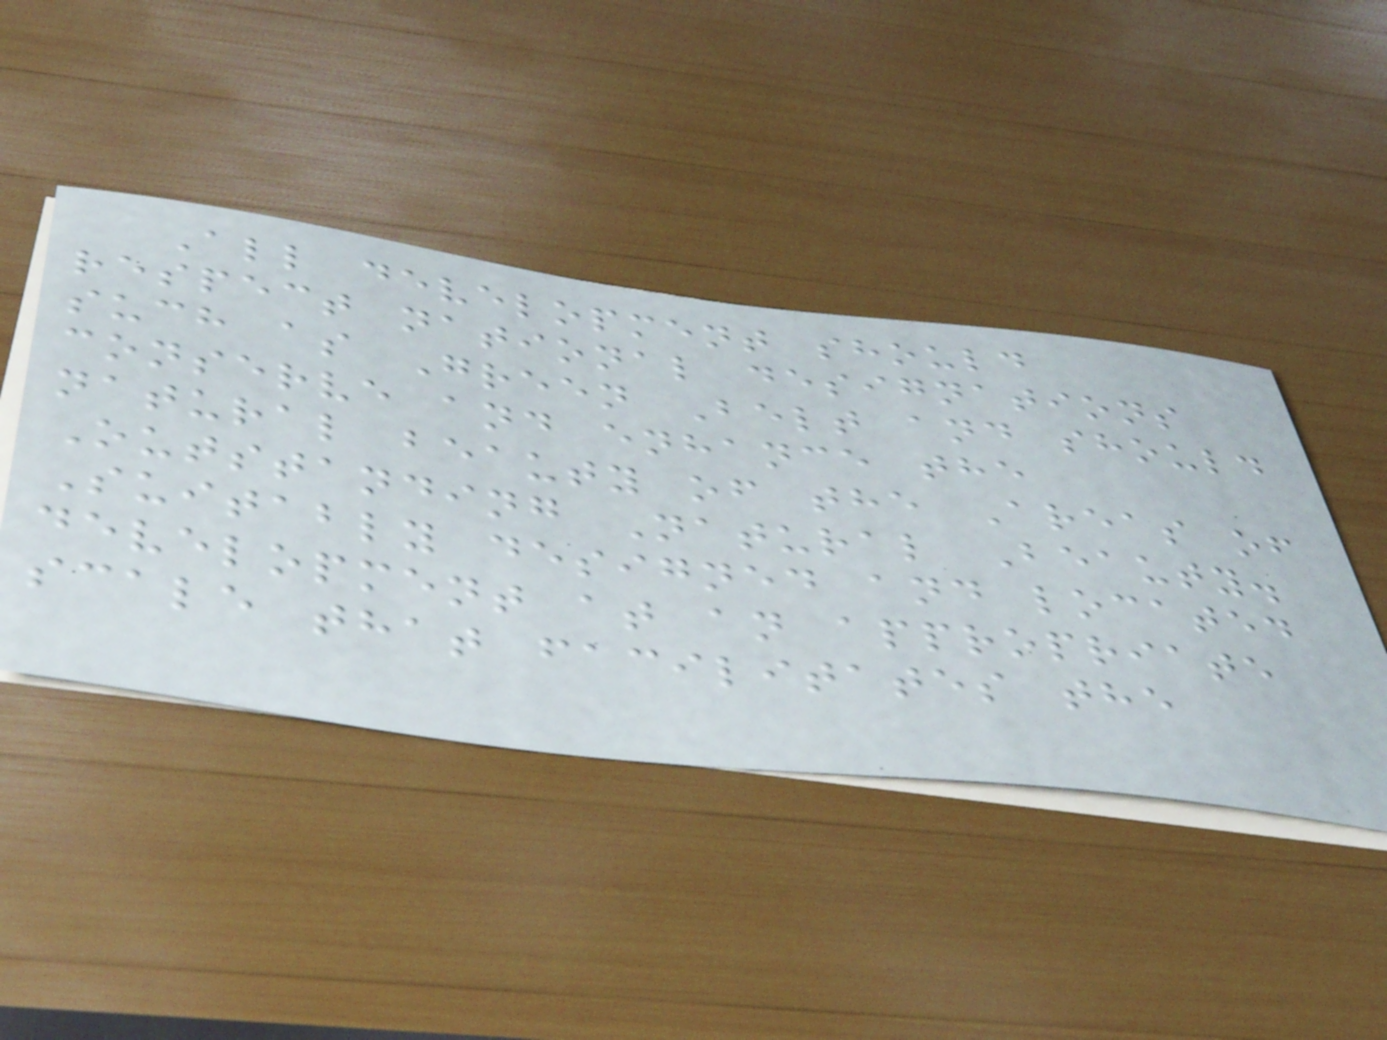All development should
respect national designations
such as Green Belt and should
conserve and enhance the
natural beauty of the Areas of
Outstanding Natural Beauty.
Suitably designed and located
development at an appropriate
scale that facilitates the
